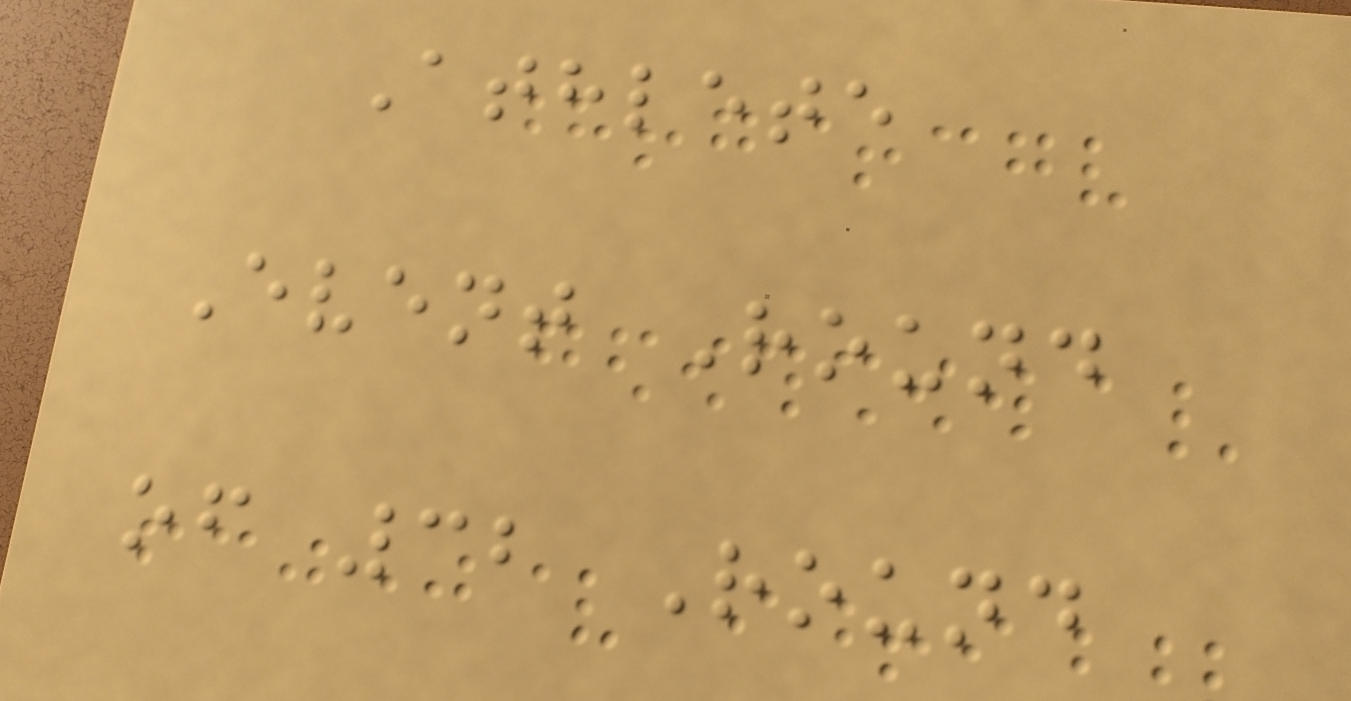Athlete
Event Round
of 32 Round
